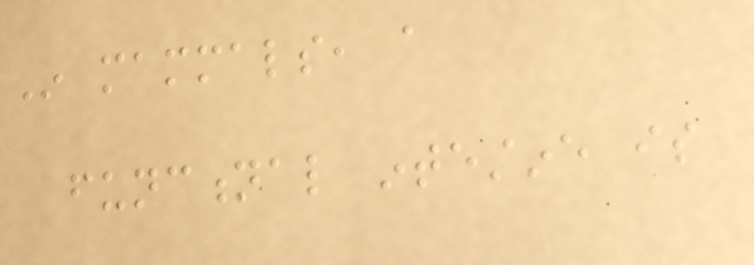In mammals, a
functional intestine is
